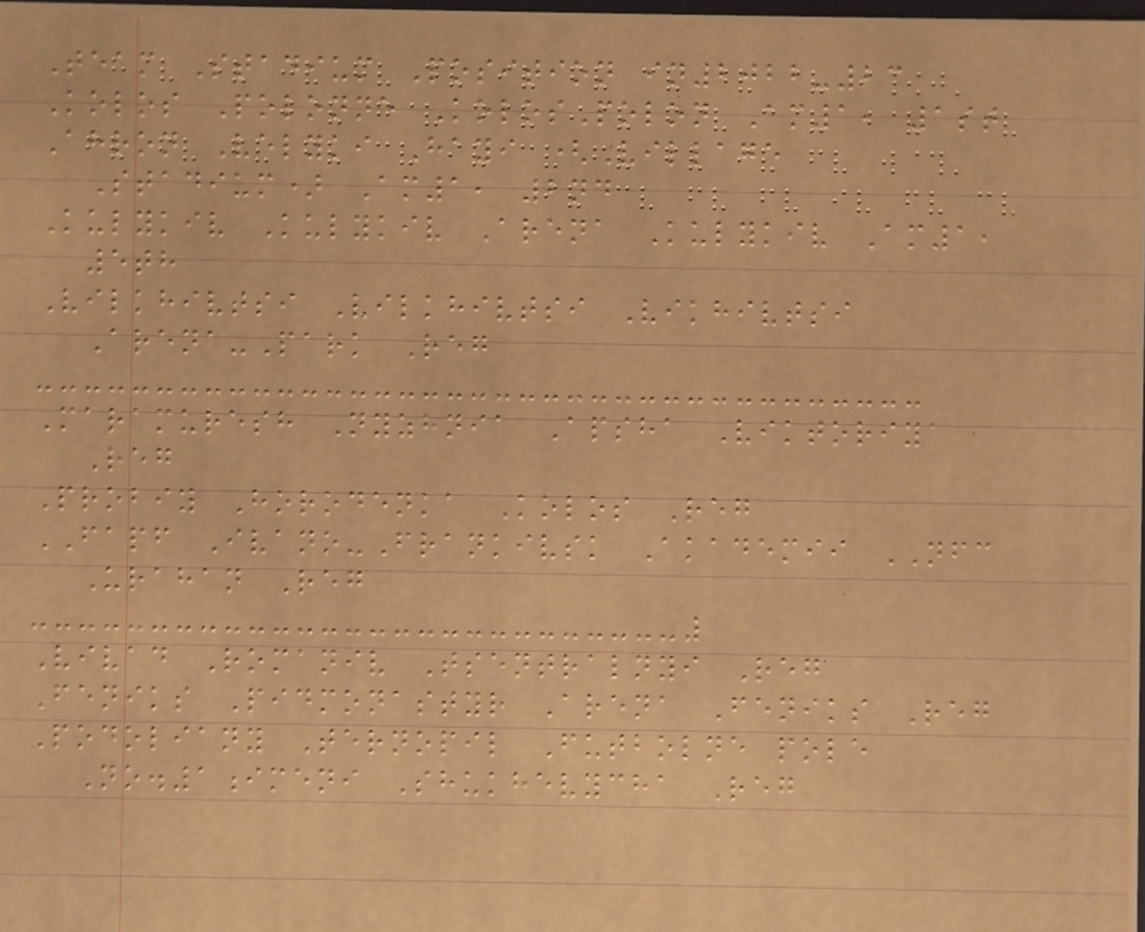Team Stadium Position in2022-23
Kolos Polonne KolosPolon Am1, 1st
Ahron Velyki Hayi (Village
Stadium) Am1, 2nd
Kulykiv Kulykiv Arena Kulykiv Am1,
5th
Vilkhivtsi Vilkhivtsi Vikhivtsi
Arena-Park Reg
Maramuresh Nyzhnia Apsha Viktoriya
Reg
Probiy Horodenka Kolos Reg
FAPF Ivano-Frankivsk Akademii NFC
Urahan Reg
Vivad Romaniv Tsentralnyi Reg
Feniks Pidmonastyr Arena Feniks Reg
Podoliany Ternopil Futbolne pole
No.1imeni Shukhevycha Reg
